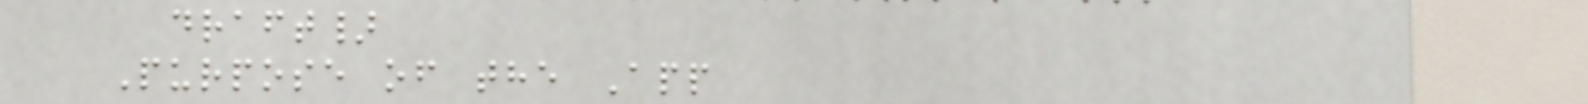draft}
Purpose of the App
